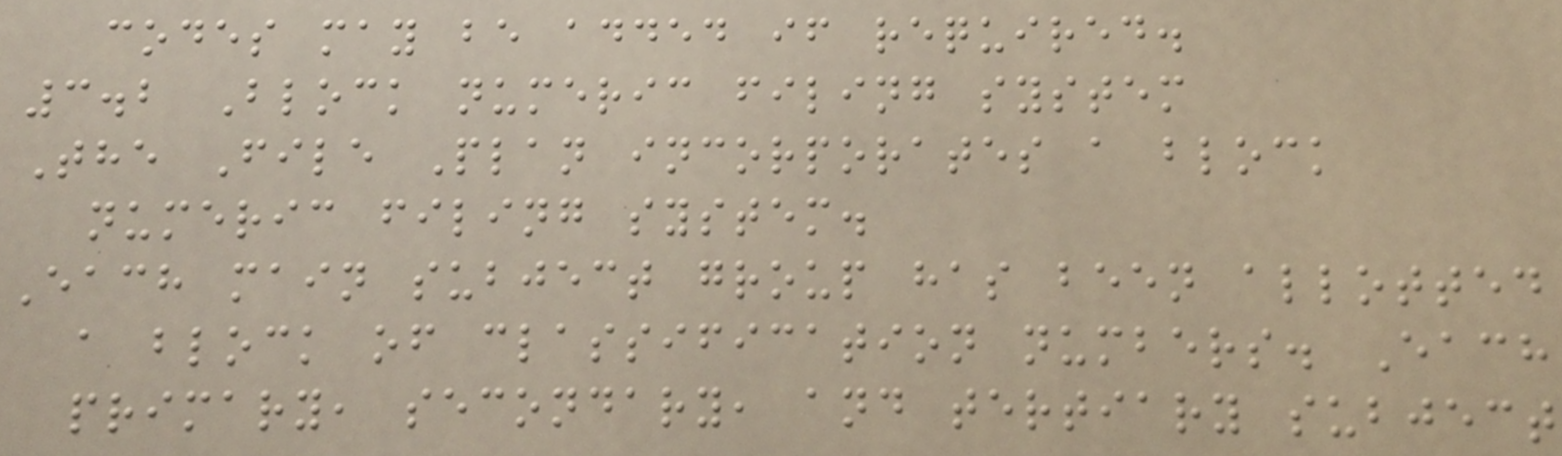codes may be added if required.
3.2 Block numeric filing system
The File Plan incorporates a block
numeric filing system.
Each main subject group has been allotted
a block of classification numbers. Each
primary, secondary, and tertiary subject
